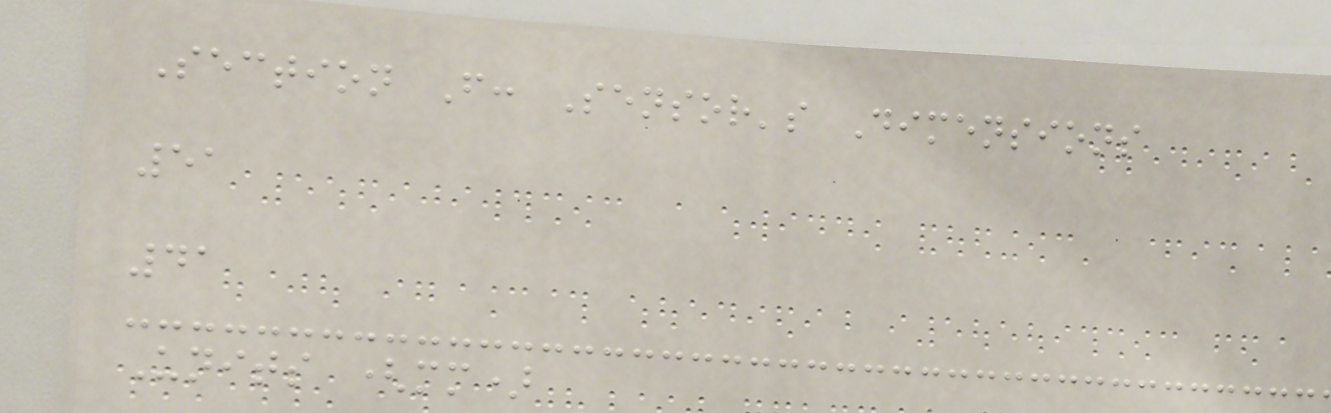Section F: Sensor's Dimensions
51
41
Units (mm)
